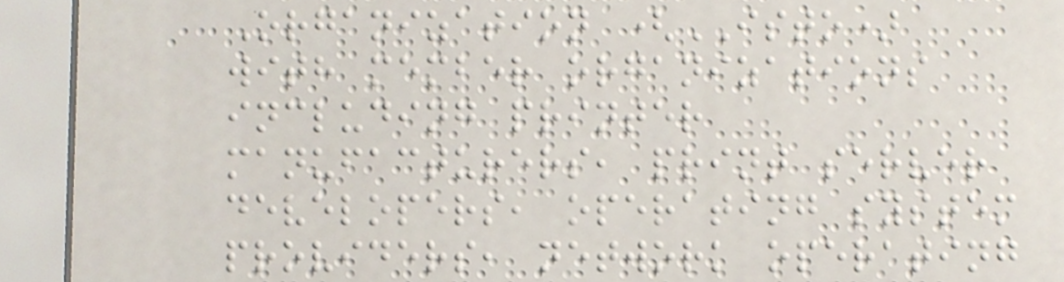Organization (ISTO)
with member organizations
including printer
manufacturers, print server
developers, operating system
providers, network operating
